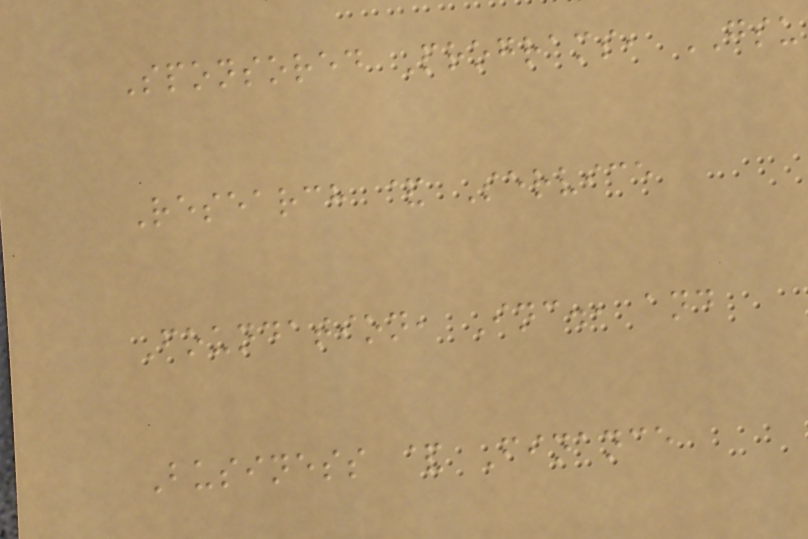Sponsored Programs, GSU
Research & Service
Foundation, Inc., and
Business & Finance
